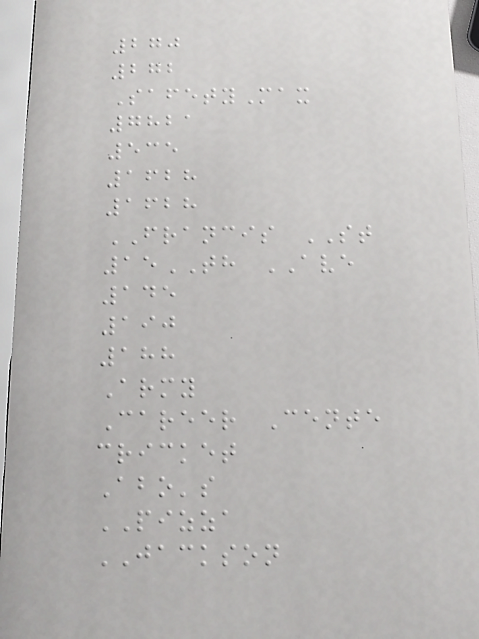270
272
SafetyMax
7821
535
1628
1628
FRANCIS ST
15TH AVE
145
190
188
Army
Career Cente
cricket
Abo's
PIZZA
JACKSON
